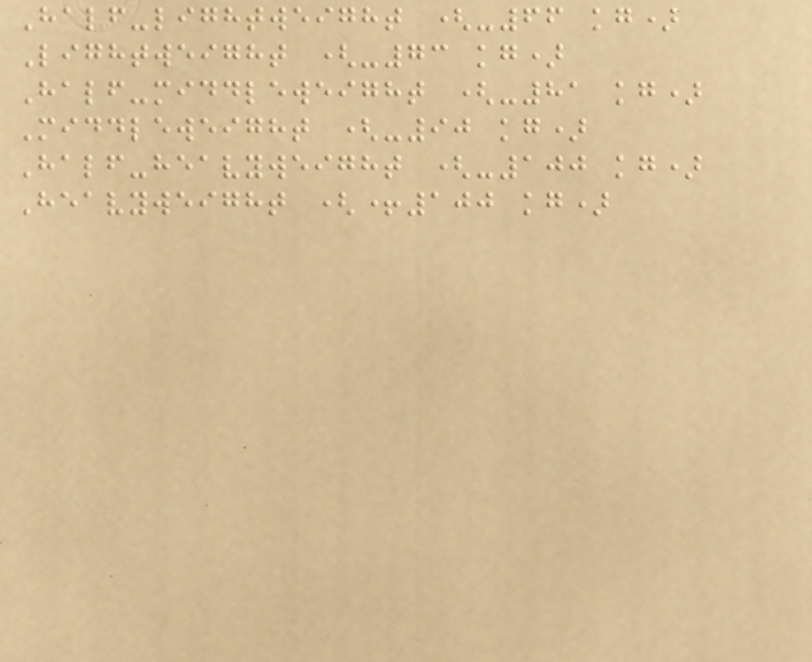Half-lightweight (-66 kg)
Lightweight (-73 kg)
Half-middleweight (-81 kg)
Middleweight (-90 kg)
Half-heavyweight (-100 kg)
Heavyweight (+100 kg)
